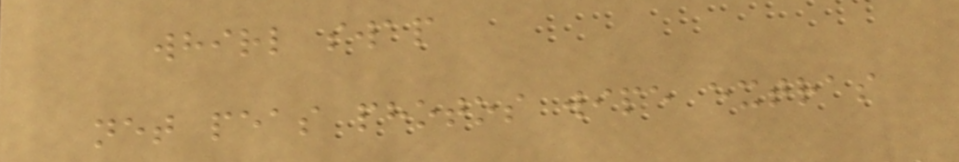whirl swap
net peas photos wipe extras
